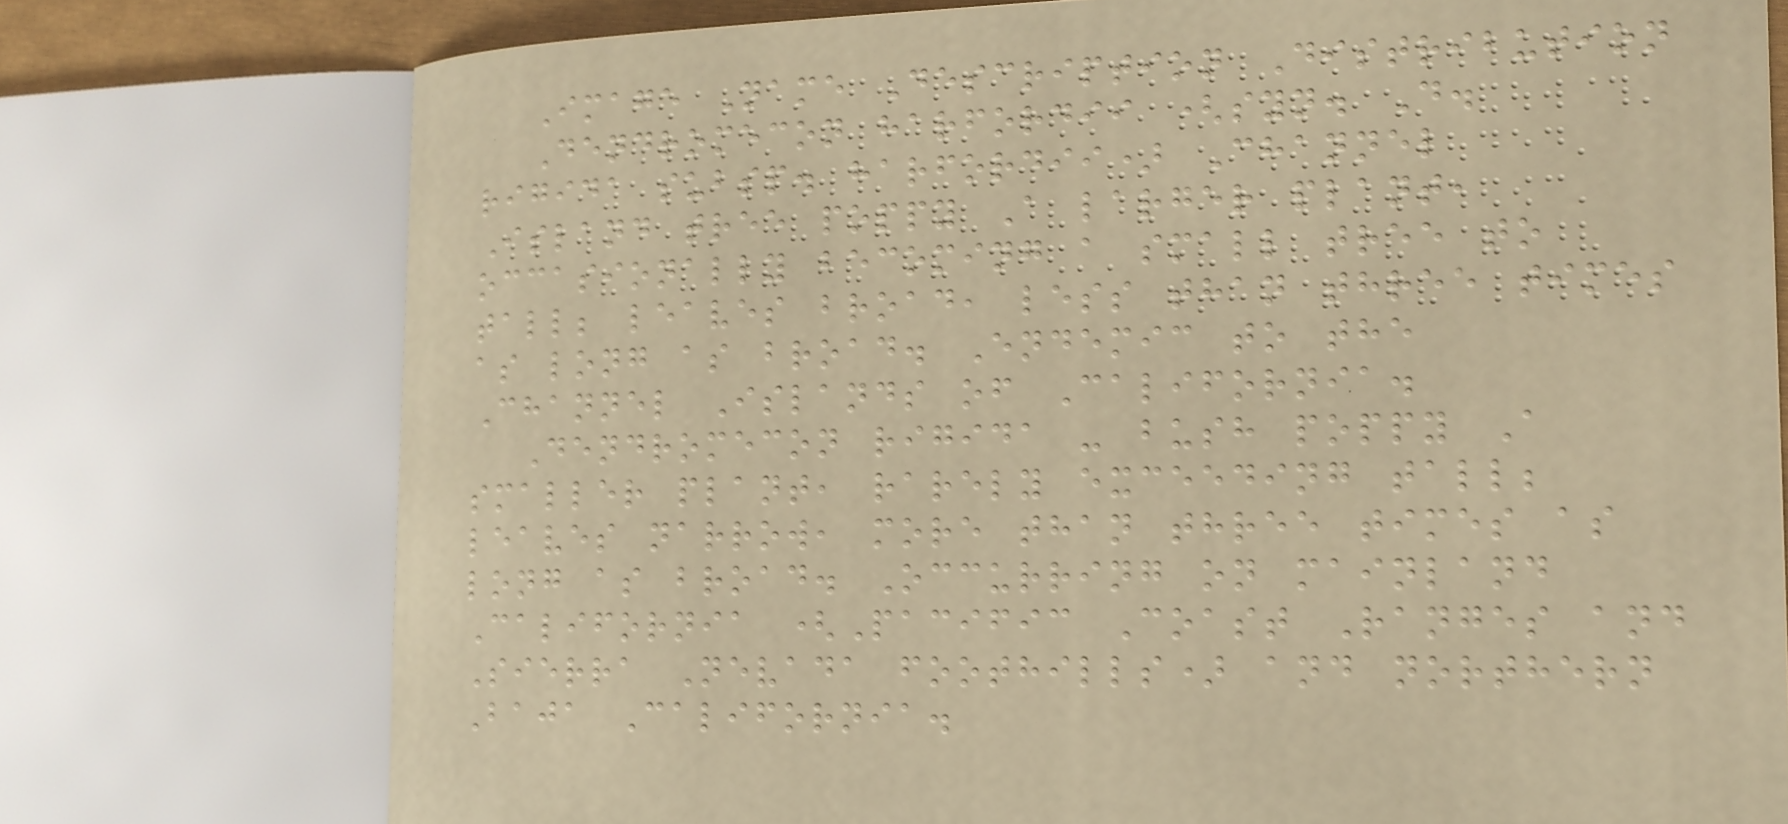Image Name Description Distribution
Dendromecon harfordii (syn. D.
rigida subsp. harfordii) Channel
Island tree poppy A larger plant,
occasionally becoming a small tree to
tall; leaves broad, less than three times
as long as broad. Endemic to the
Channel Islands of California.
Dendromecon rigida - bush poppy A
smaller plant, rarely exceeding tall;
leaves narrow, more than three times as
long as broad. Occurring on mainland
California (Pacific Coast Ranges and
Sierra Nevada foothills) and northern
Baja California.
